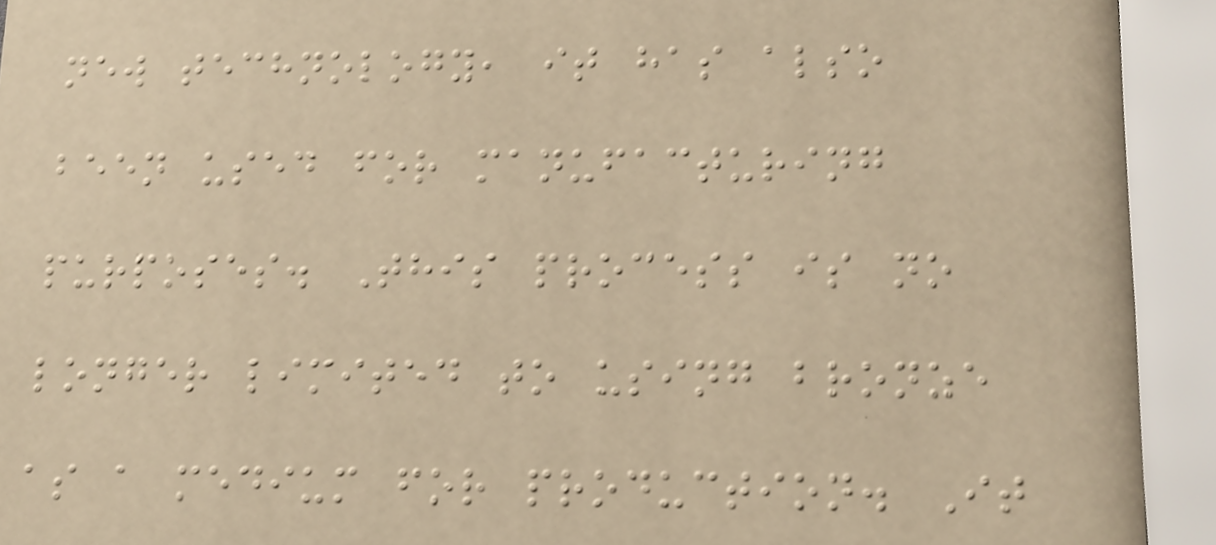new technology, it has also
been used for manufacturing
purposes. This process is no
longer limited to using bronze
as a medium for production. It
